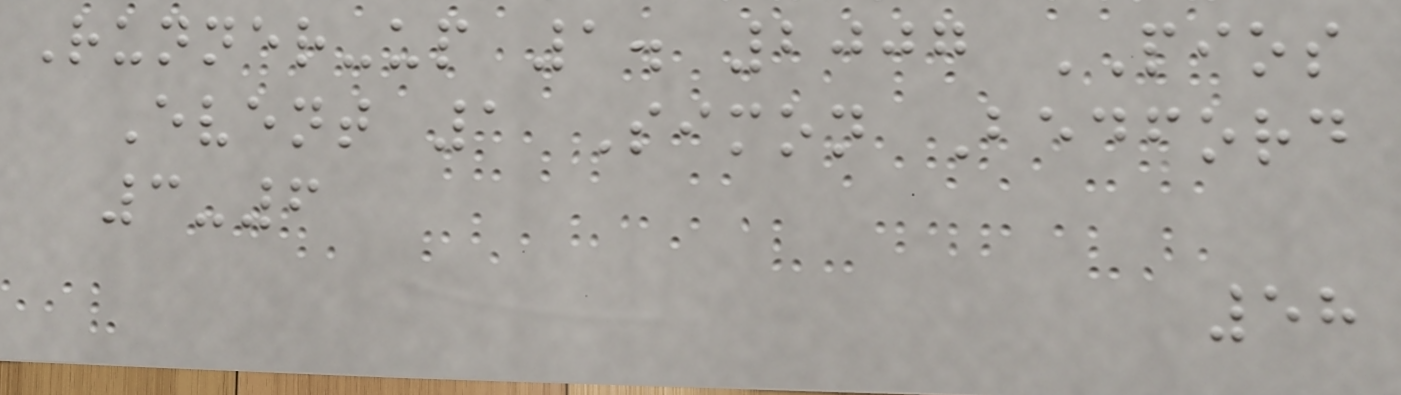Runner-up 1. 2007 PIOS
Event 1 Simon Bedford
3-6
58
